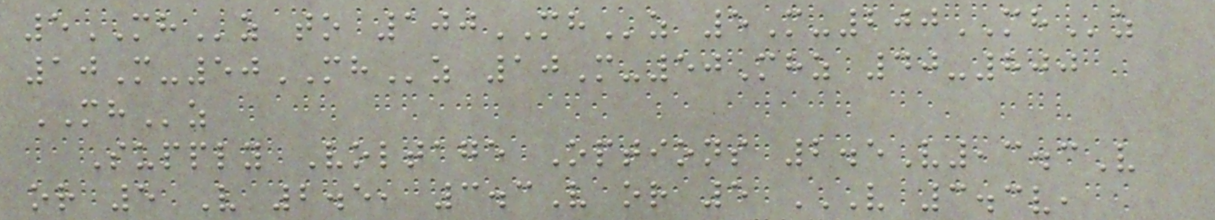5MHz to 100MHz 5M-200MHz
10M-50MHz 10M-50Mhz 40-800
MHz
Supply Voltage Options 2.5V,3.3V
or 5 V 2.5, 3.3V or 5 V 3.3V,
